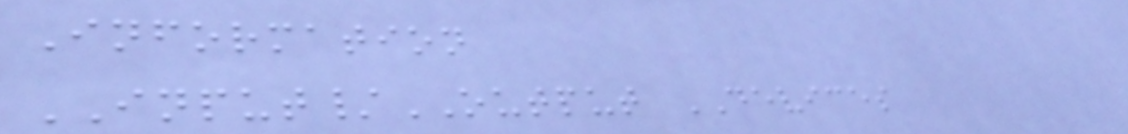Information
INPUT/OUTPUT DEVICES
